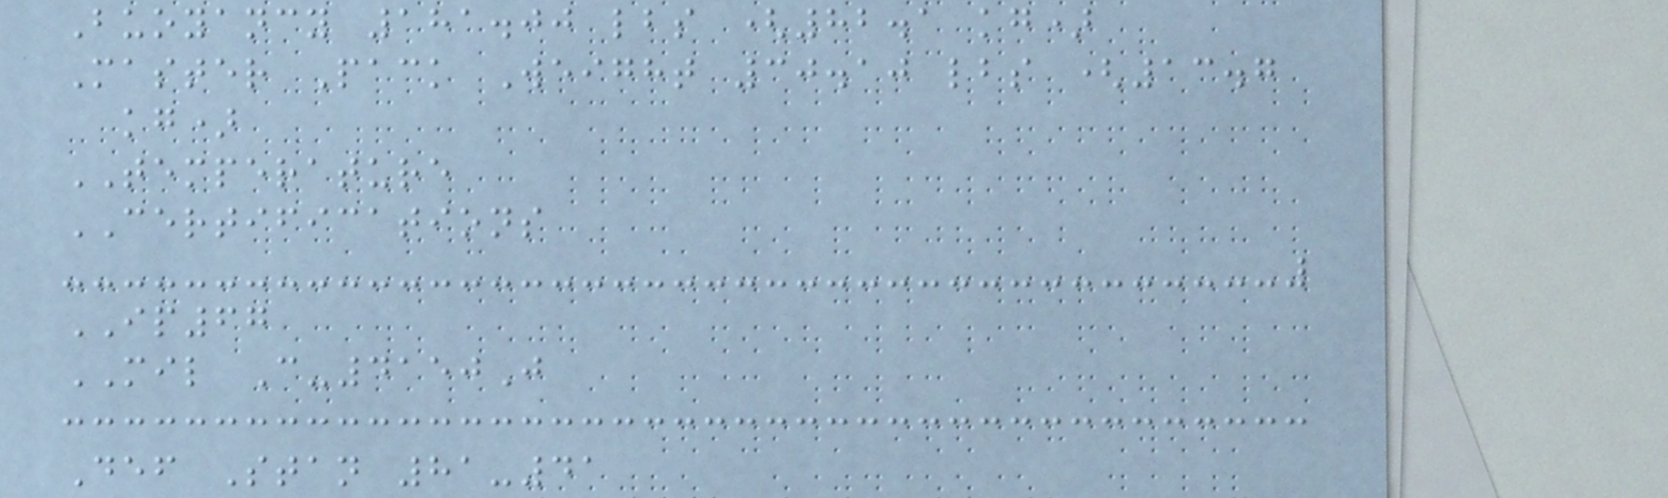Buoyancy 181.00 lbs (82.1 kg)
Master Pack Weight 30.10 lbs (13.7
kg)
TEMPERATURE
CERTIFICATIONS
IP67
MIL C-4150J
Def Stan 81-41
